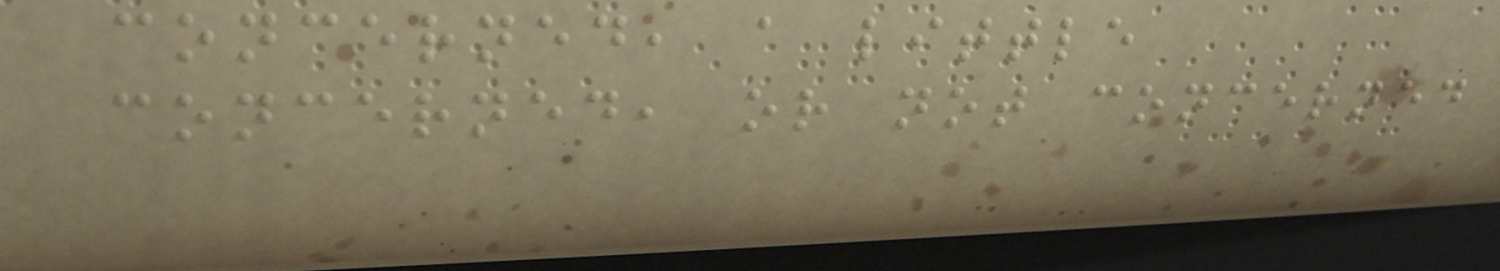concerned, a little
concerned, or not concerned
